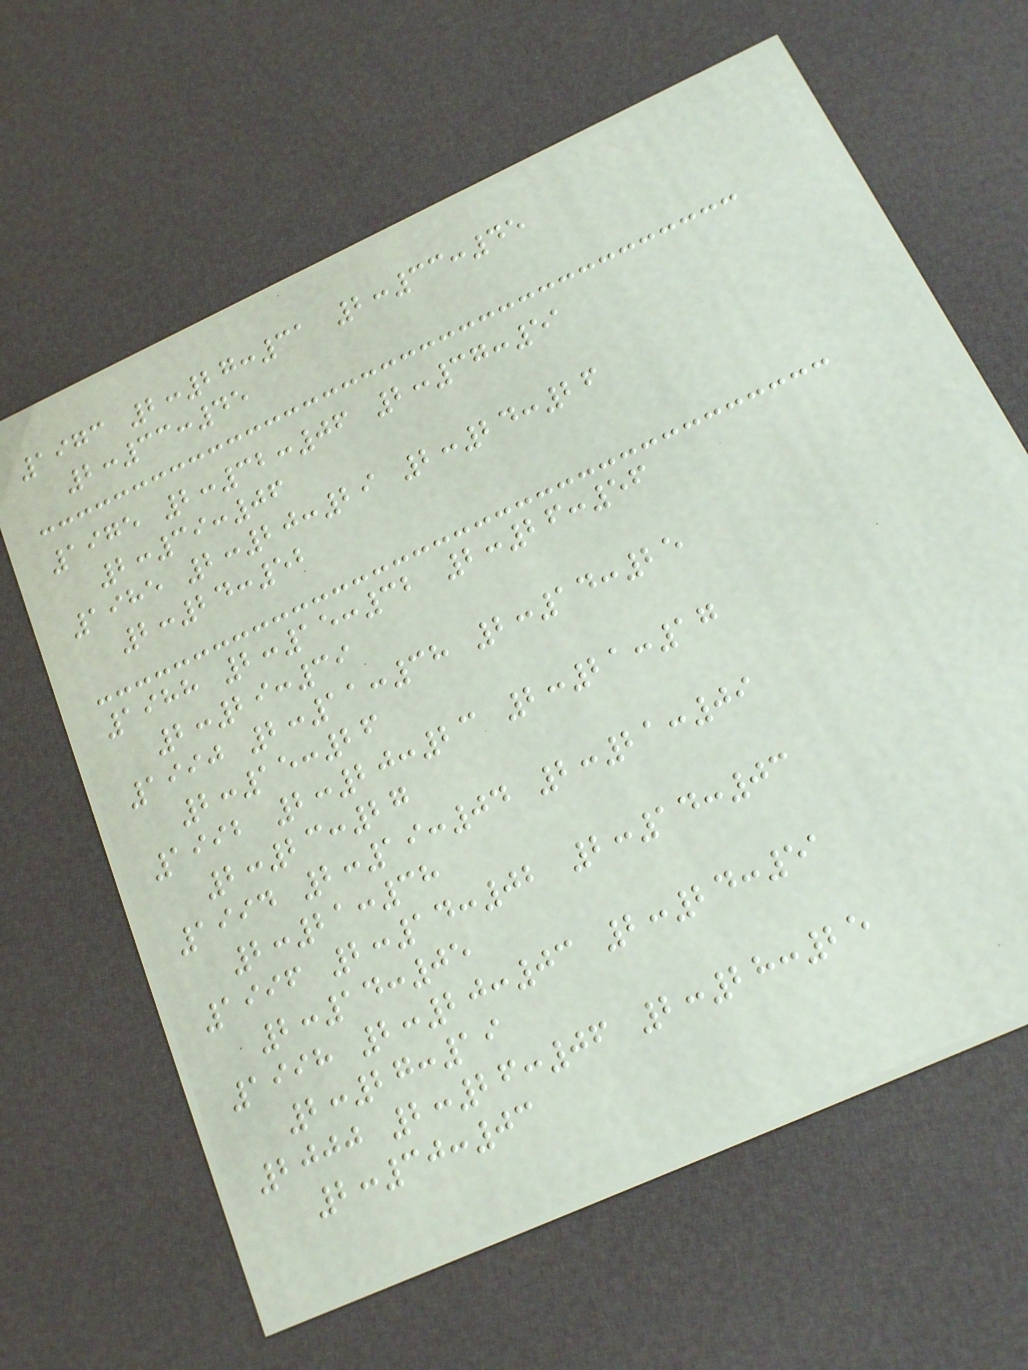1973 2:27:31 2:33:45
2:33:45
1975 2:32:06 2:37:51
2:39:06
1985 2:20:29 2:24:26
2:24:52
1988 2:15:32 2:26:56
2:29:39
1990 2:11:38 2:14:25
2:15:26
1992 2:20:23 2:21:17
2:23:27
1994 2:19:04 2:21:09
2:21:38
1996 2:14:02 2:14:03
2:14:05
1998 2:20:03 2:24:51
2:27:19
2000 2:26:06 2:28:25
2:30:03
